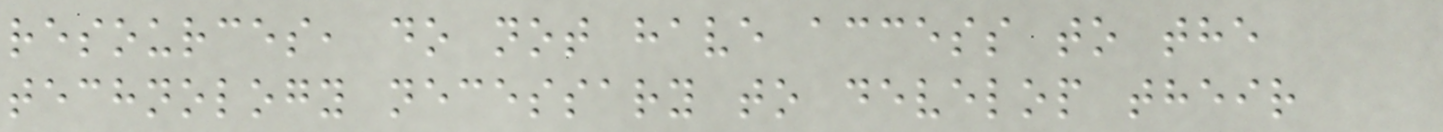resources, do not have access to the
technology necessary to develop their
